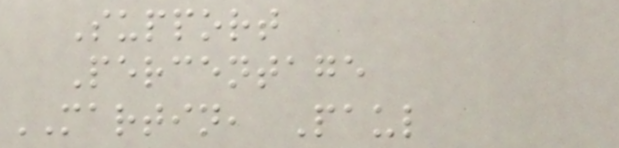Support
Percentage
MARTIN, Paul
